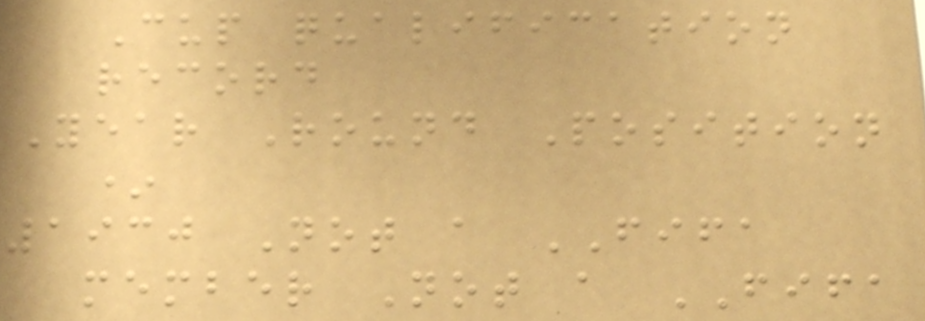Cup qualification
record
Year Round Position
*
1930 Not a FIFA
member Not a FIFA
